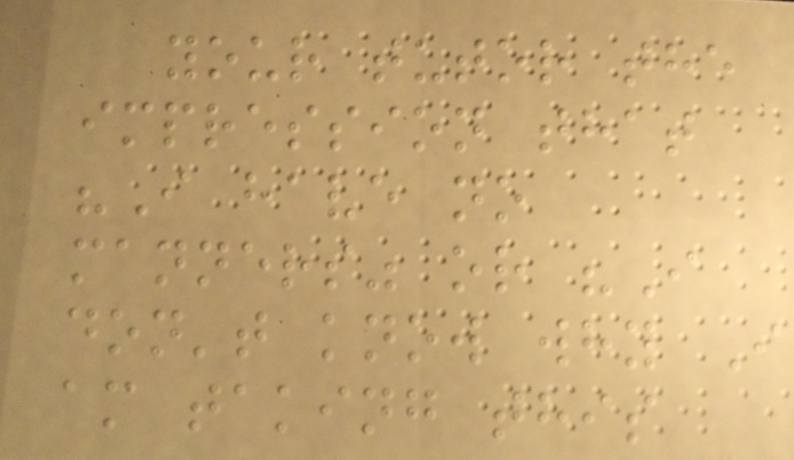your tutor the
impression that
"I have no
manners" or "I
don't know why I
am taking this
